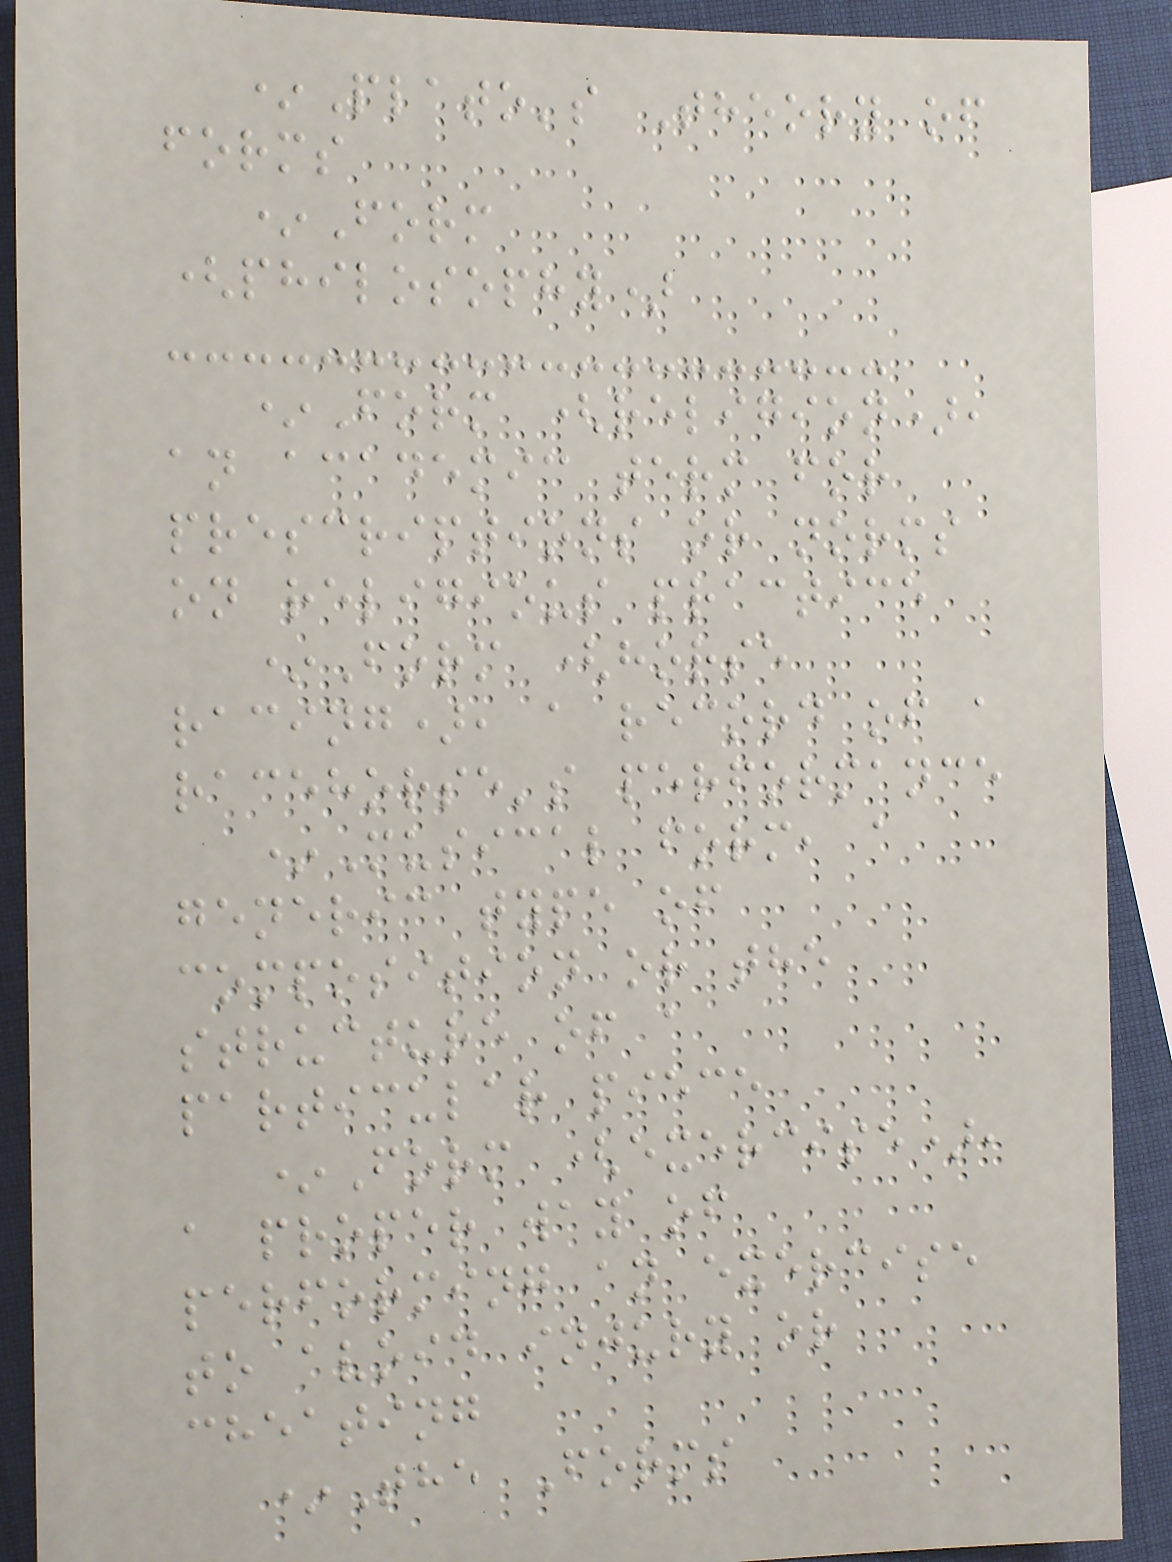*Plato's Theory of
forms
*Form
(philosophy)
*Form (religion),
an academic term for
prescriptions or norms
on religious practice
*Form (horse
racing), a record of a
racehorse's performance
*Musical form, a
generic type of
composition or the
structure of a
particular piece
*Form (exercise),
a proper way of
performing an exercise
to avoid injury or
cheating
*The Forms
